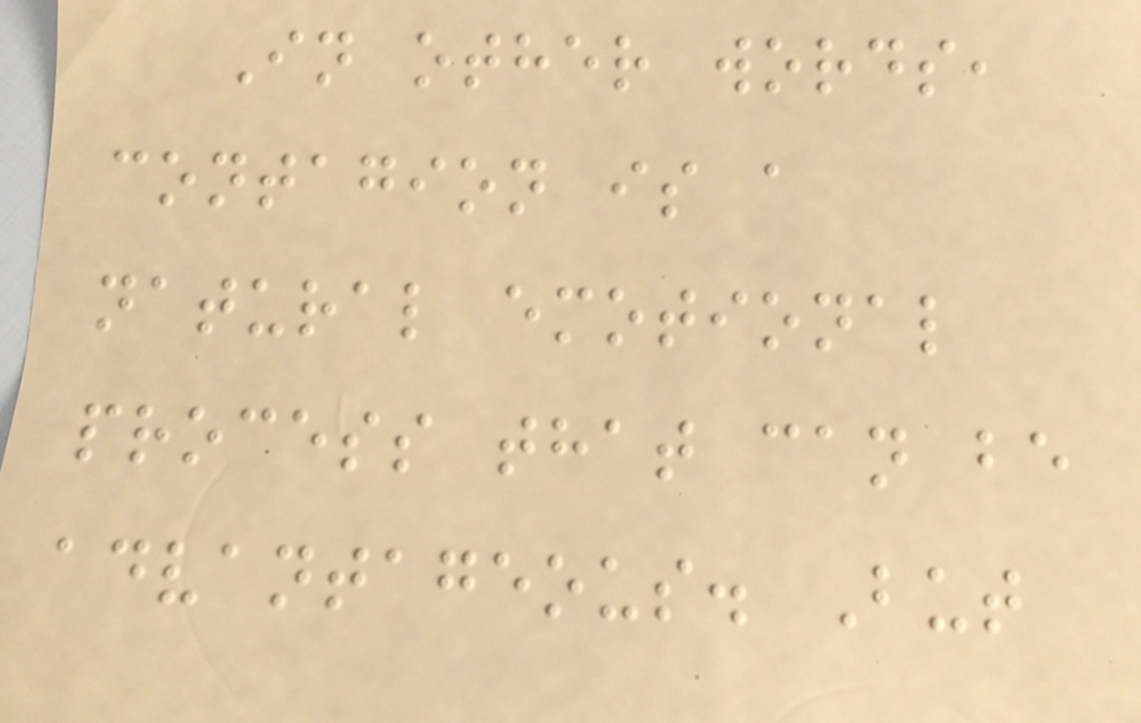In other words,
contagion is a
natural emotional
process that can be
advantageous. But
